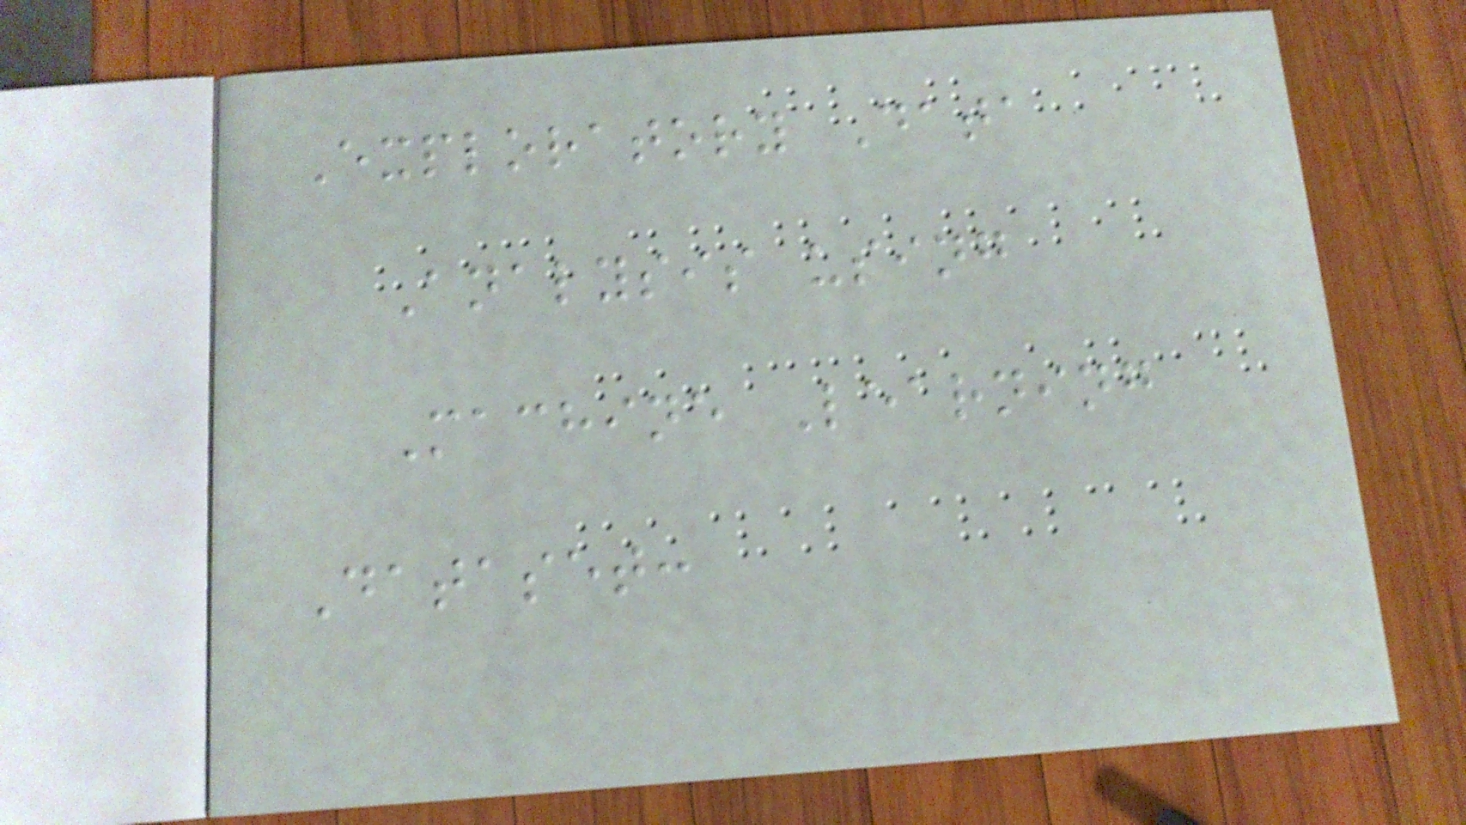Exploratory Data
Analysis using
Machine Learning
Dataset:
